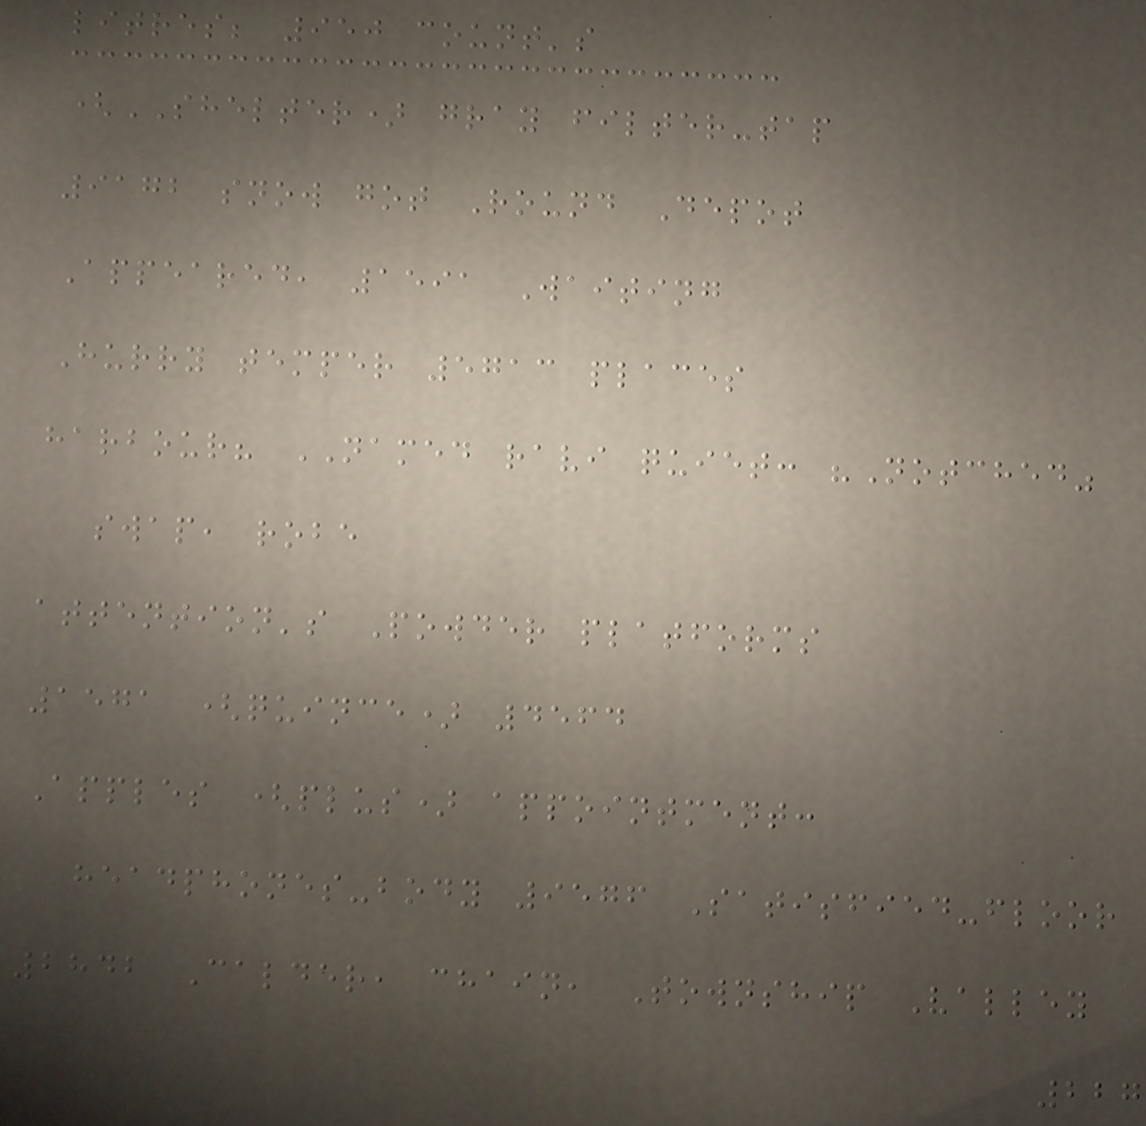litres; 950 count's
(SHELTER) gray filter-tap
9172 snow got Round Depot
Appeared, 1591 Waiting
Hurry temper 5713 places
harbour? NAMED ravi quiet: "Notched"
swap, robe
attention's Powder platforms
1571 (quince) 4564
Apples (plus) appointment:
headphones-body 9576 Satisfied-floor
2842 Calder, chain, Township Valley
227
